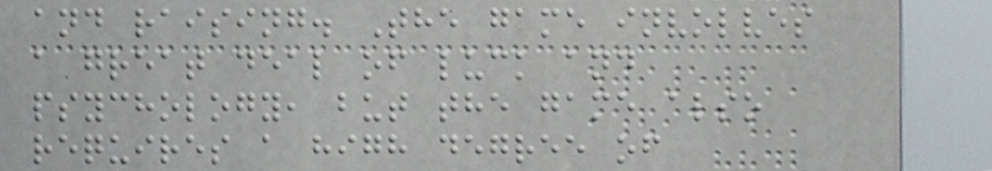and raising. The game involves
a great deal of luck and
psychology, but the game also
requires a high degree of
